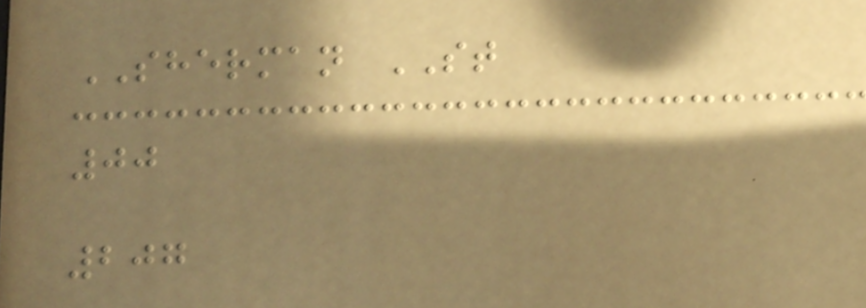SHERMAN ST
00
207
